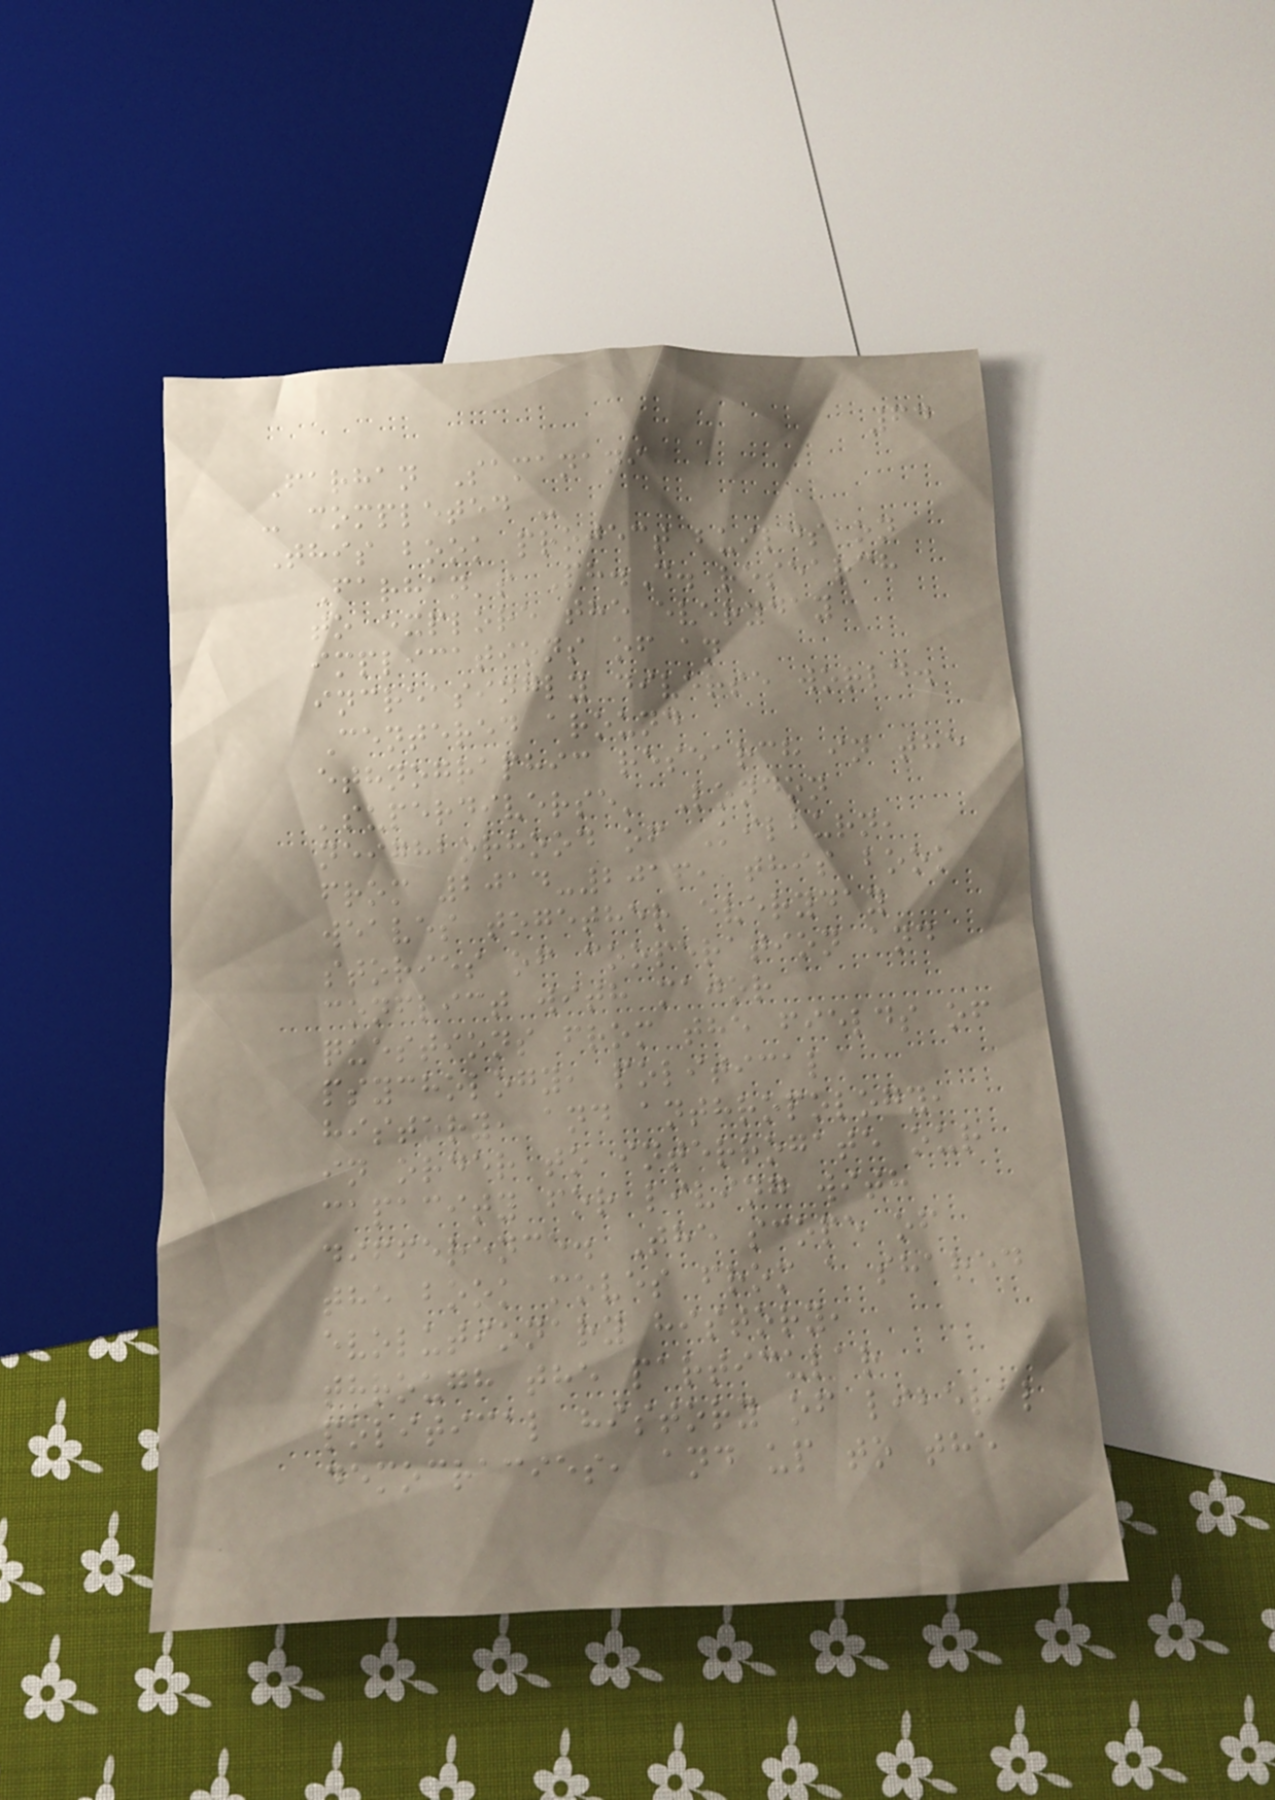64
Farhan Samanani
- completed -
This book project builds on
Farhan's Ph.D. research
to explore the everyday
implications of an
increasingly diverse world.
Centered around
ethnographic research in the
'superdiverse' London
neighborhood of Kilburn,
from 2014-2016, this book
weaves together everyday
stories of cooperation and
conflict with major
questions from the fields of
psychology, political
history, and anthropology,
in order to interrogate our
capacity for living with
difference. The scope of
the book moves from a shared
evolutionary history,
through the particular
political history of liberal
democracies, and up to the
